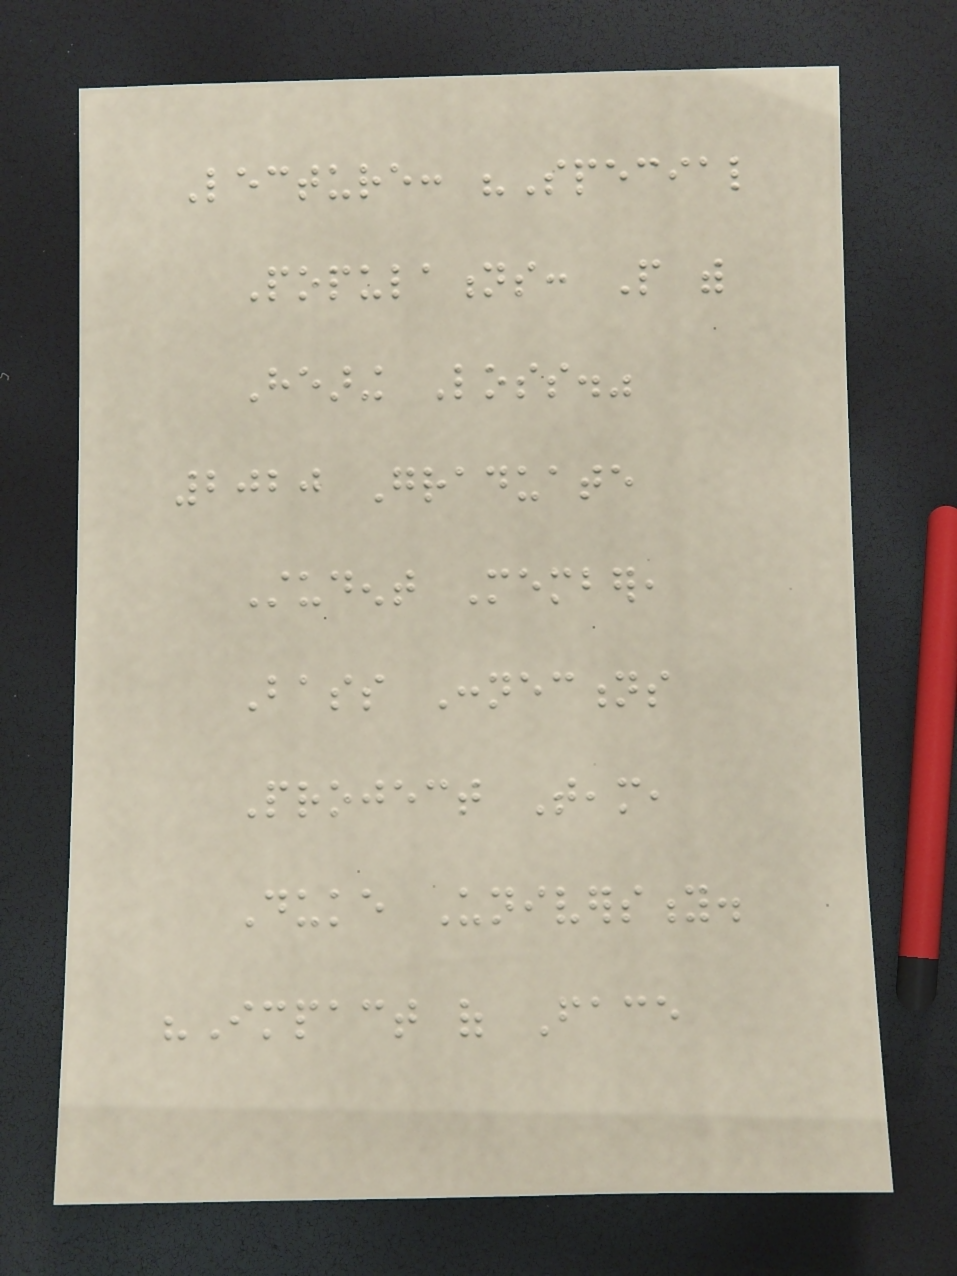Lecture: "Special
Populations: People with
Hearing Loss."
2020 Graduate
Student Member,
Bass Connections
Project Team,
Duke University.
"Impact of Face
